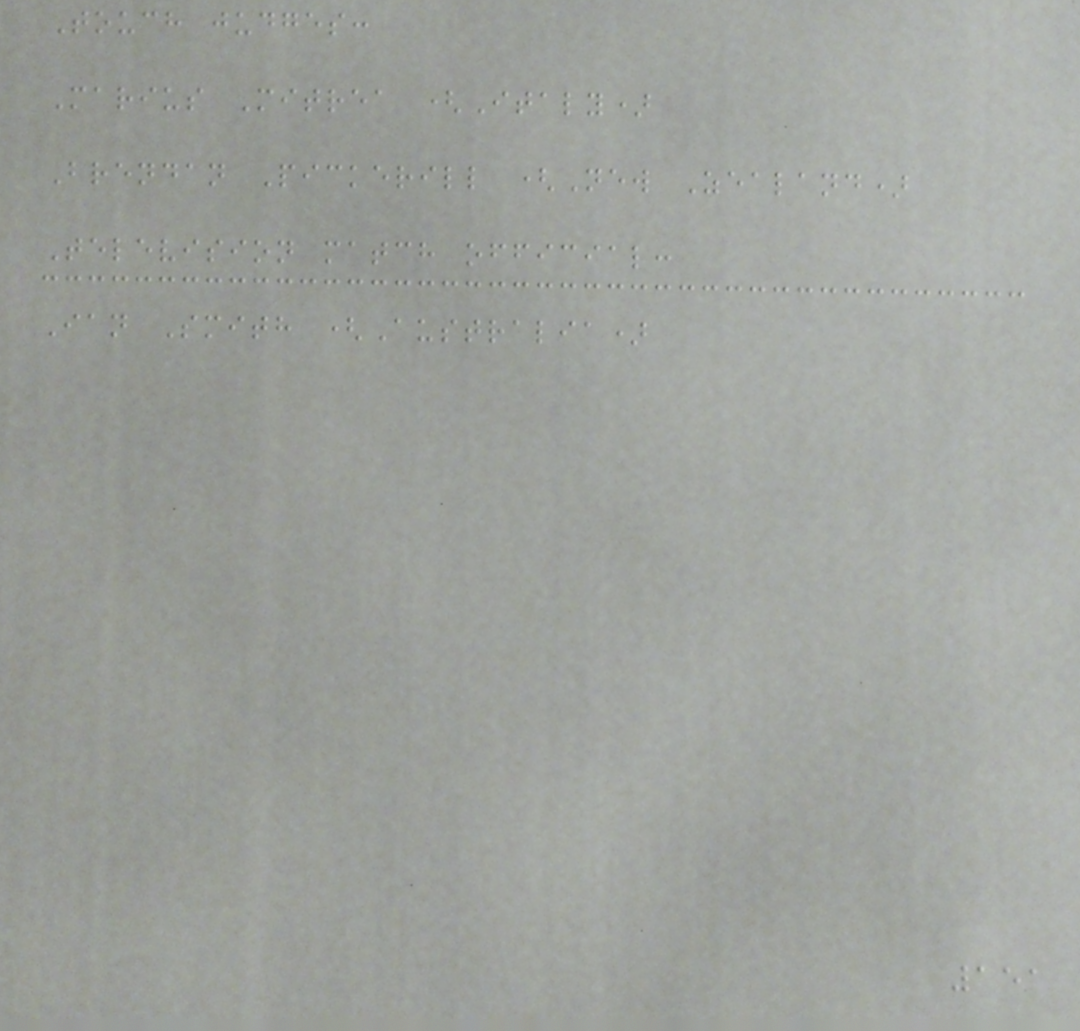Touch judges:
Marius Mitrea (Italy)
Brendan Pickerill (New Zealand)
Television match official:
Ian Smith (Australia)
151
